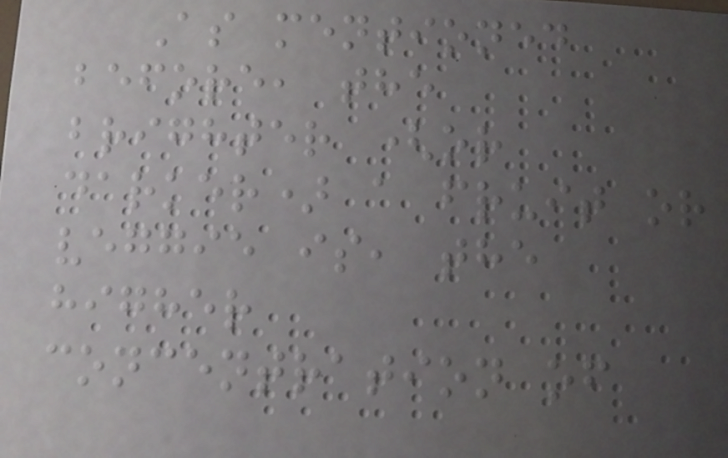As mentioned
before, the
brighter (or
darker) a fruit or
veggie is, the
higher
concentration of
